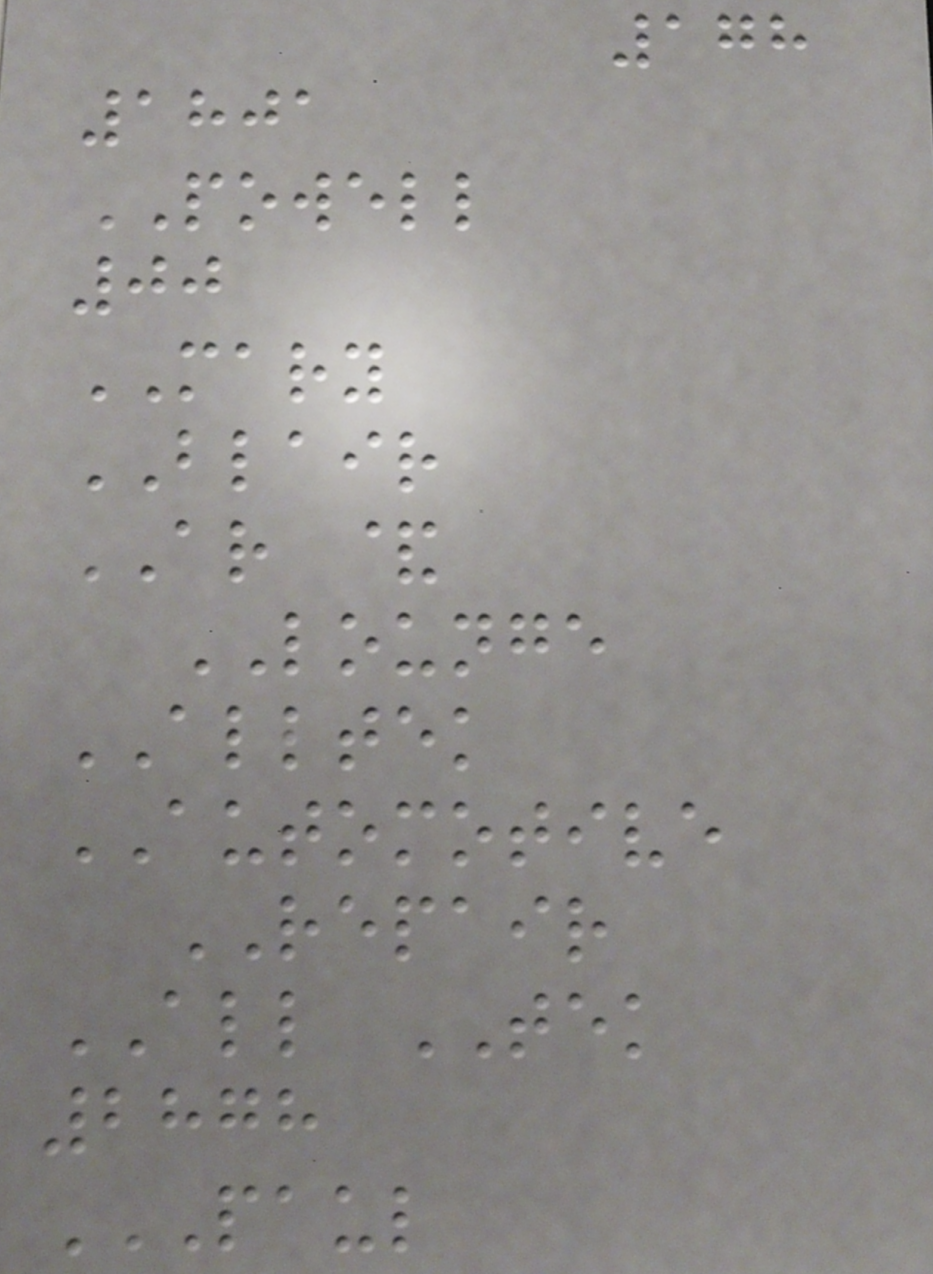178
1801
POWELL
00
MARY
BLAIR
AR &
LOUNGE
ALLTEK
AUTOMOTIVE
REPAIR
ALL TEK
2878
PAUL
